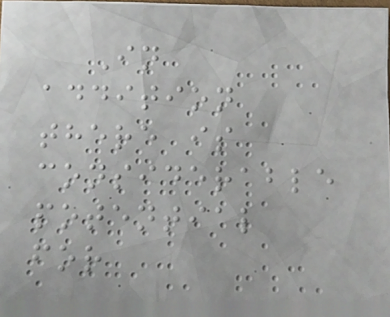In
addition
there is
considerable
potential
for
